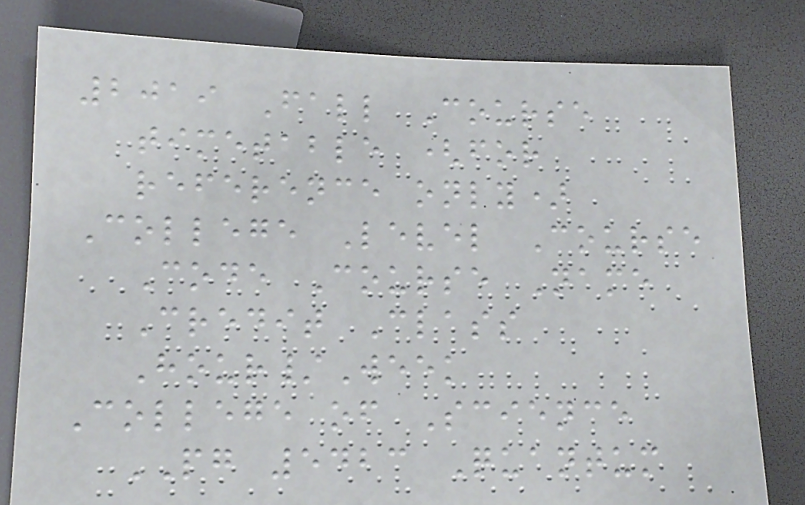2019 Fall Course
timetable (for
reference only)
College Level Course
Code Course Name
Credit Class
Hour/Week
College of Science
PG 5423 Quantum
